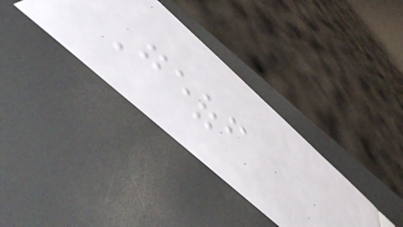Geoff
